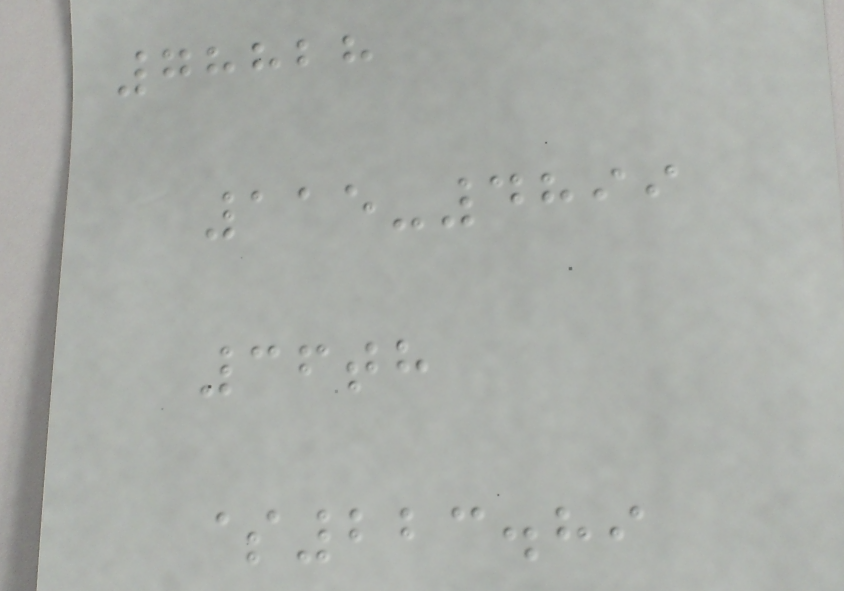78828
115-4899
36th
$223.89
